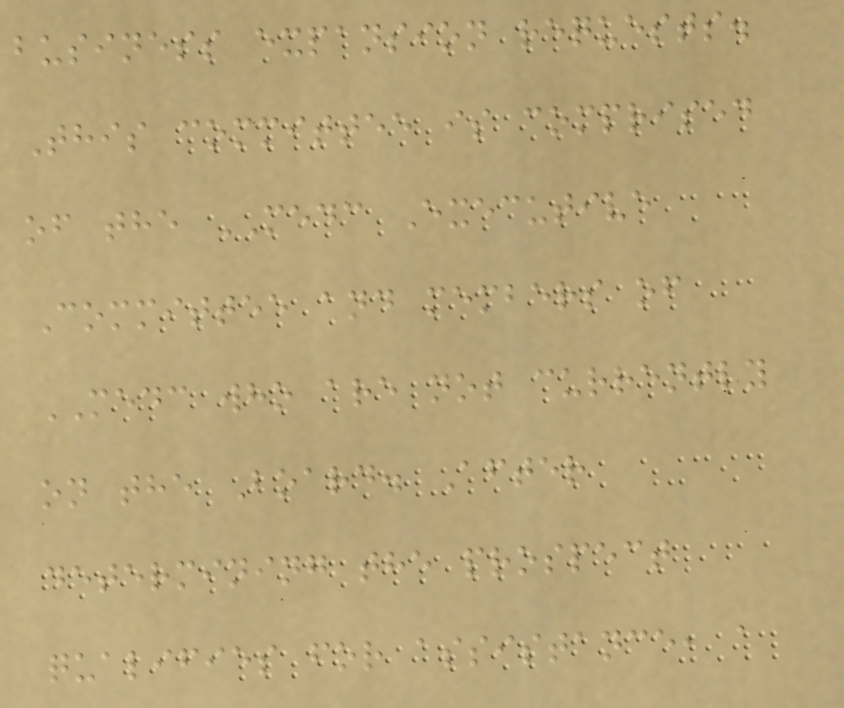business expansion requests.
This committee is comprised
of the MEDC Executive
Committee and members of
MEDC who are not currently
on the Board. After
determining the prospect
qualifies for assistance, a
